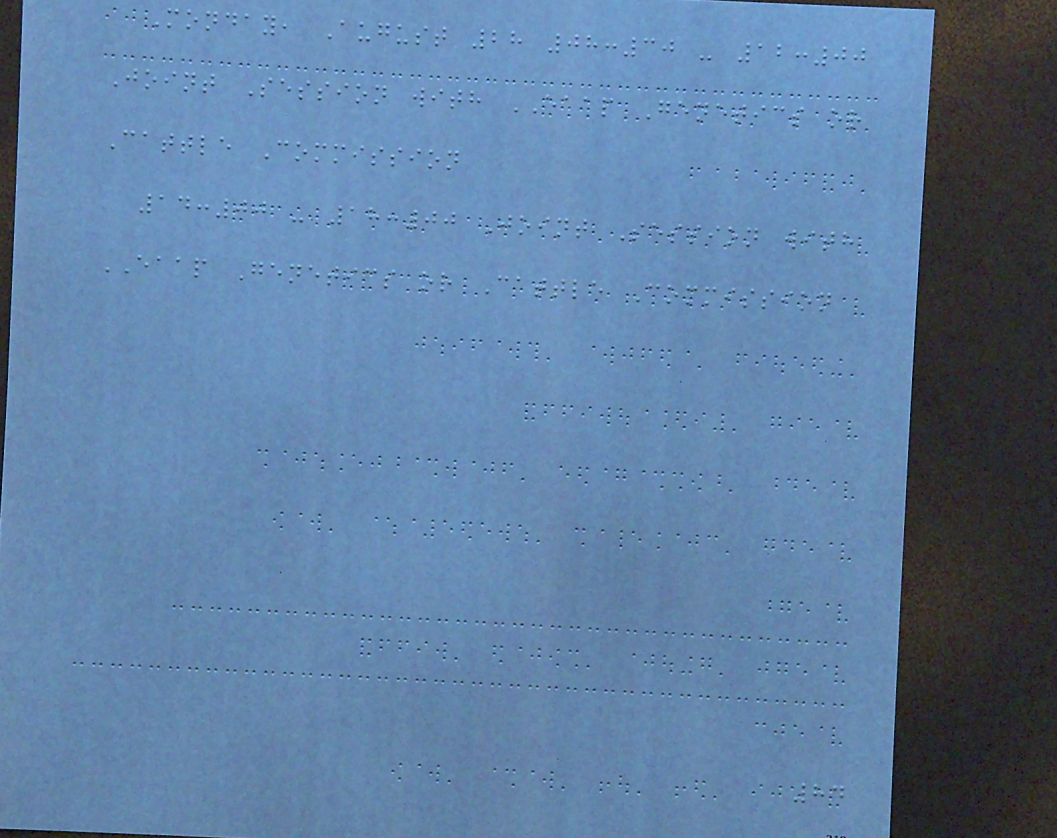Monday, August 28 08:30 - 12:00
Joint Session with EAAP Genetics or
Cattle Commission
14:00 - 18:00 Joint Session with
EAAP Genetics or Cattle Commission
84
